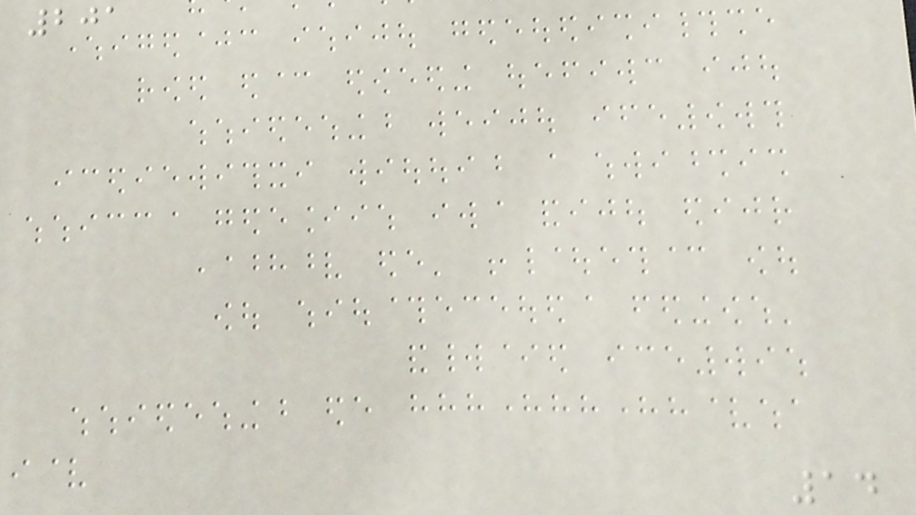201
14
